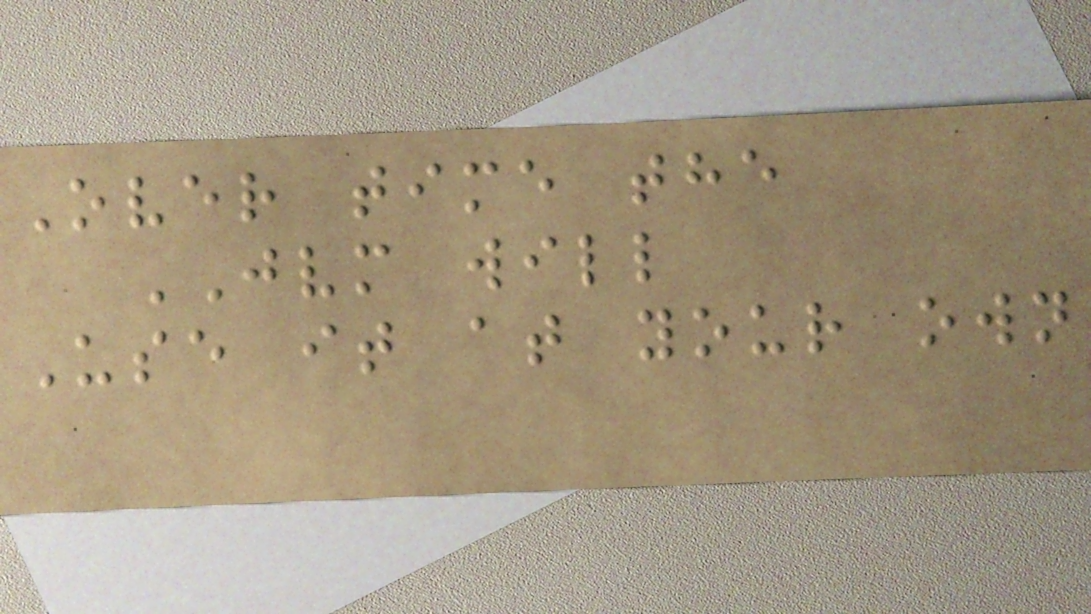Over time the
JVM will
Use it at your own
